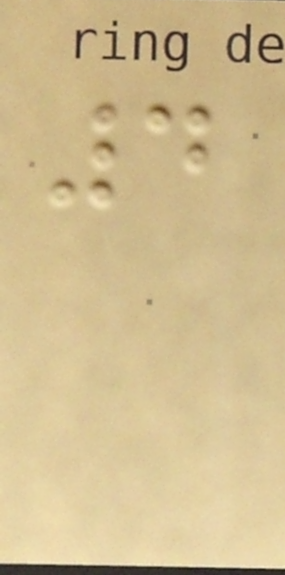4
